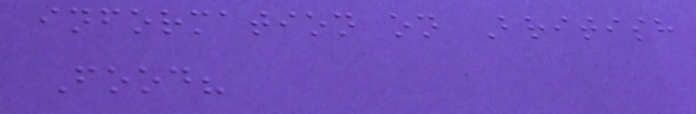information on British
Food?
